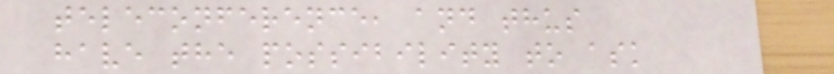teleconference, and thus
have the possibility to ask
